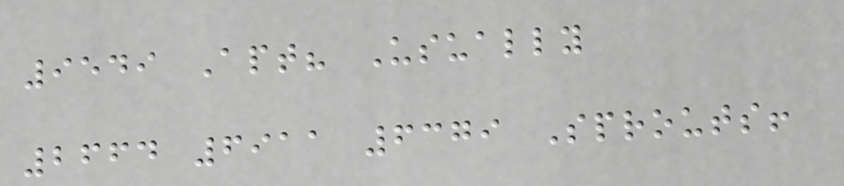9549 Apt? Usually
2664 6911 6379 Sprouts!
